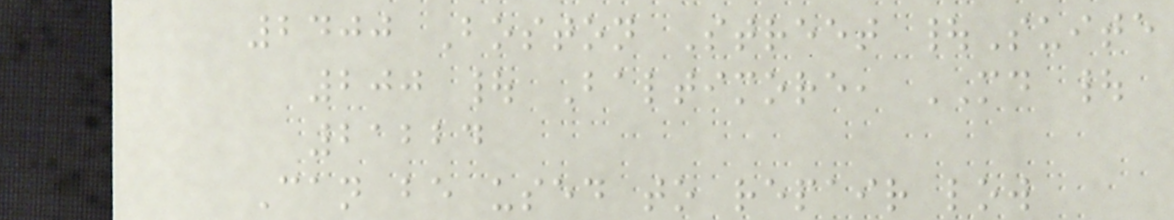2400 Boston Street |Suite
200 | Baltimore, MD |
21224
Can be used to repair low
